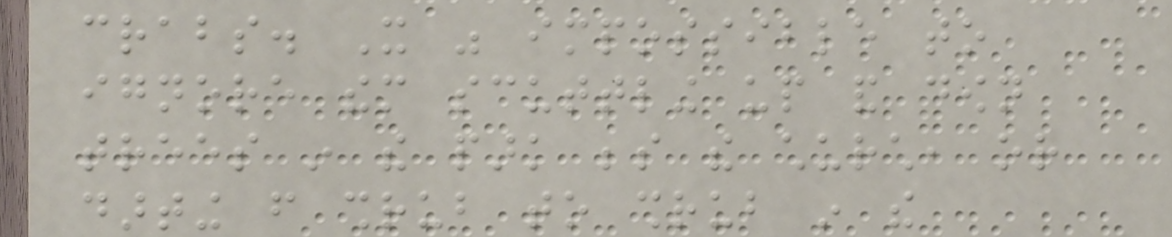crabs. It was impossible to
ignore them scuttling up and down
trees in the park beside the church, or
darting from shrub to shrub in the
